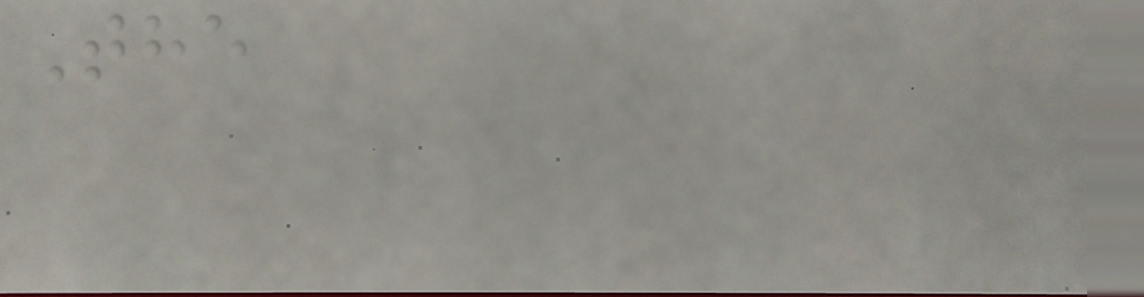The
